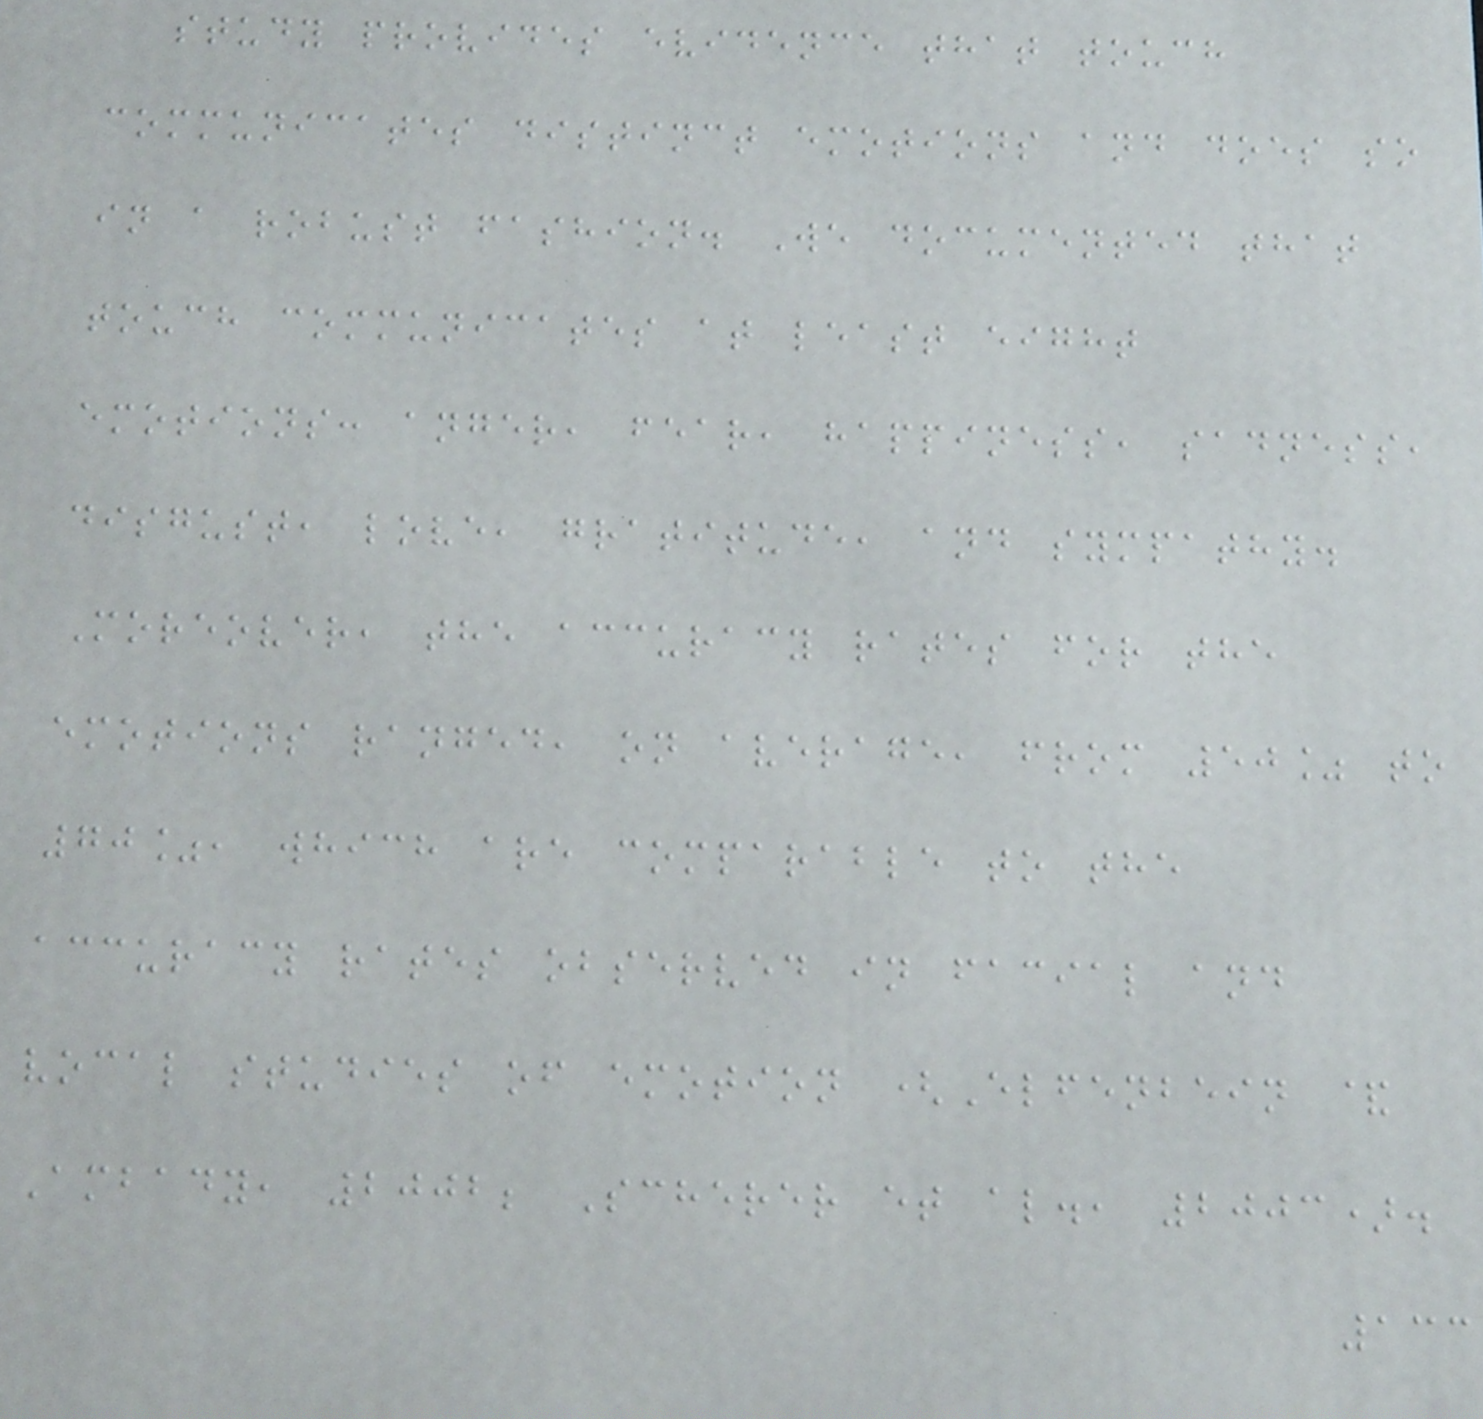study provides evidence that touch
communicates distinct emotions and does so
in a robust fashion. We documented that
touch communicates at least eight
emotions: anger, fear, happiness, sadness,
disgust, love, gratitude, and sympathy.
Moreover, the accuracy rates for the
emotions ranged, on average, from 50% to
70%, which are comparable to the
accuracy rates observed in facial and
vocal studies of emotion (Elfenbein &
Ambady, 2002; Scherer et al., 2003).
133
